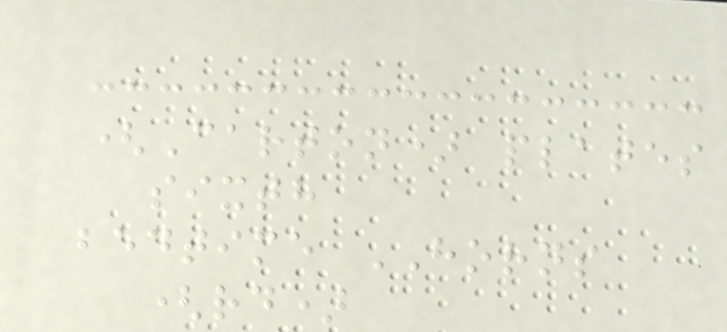(Carton) plates
sixth
bedtime HORNS
(rd)
